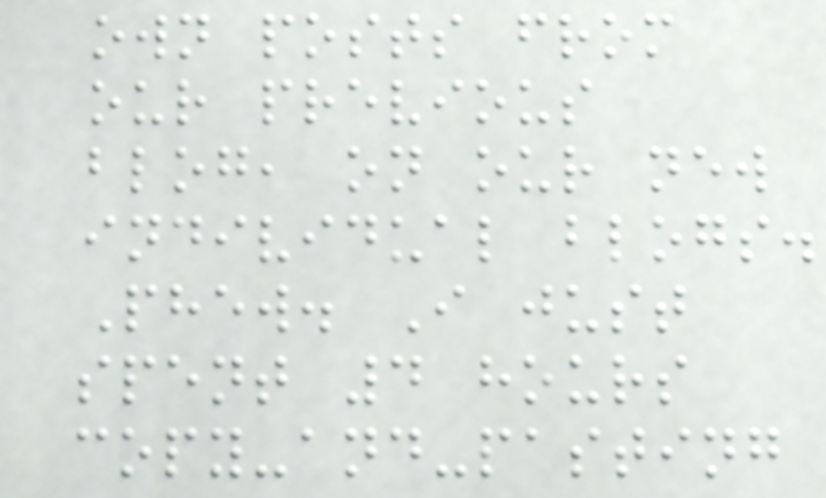own posts from
our previous
blog, on our new
individual blogs.
Phew. I just
spent 4 hours
copy-and-pasting
